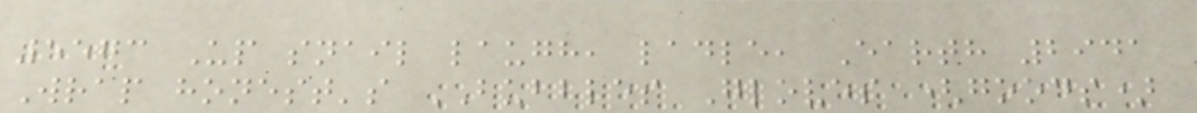5573 Up snail laugh, ladle, Earth 2941
Wrap honest's BUBBLES Gloves (goods)
